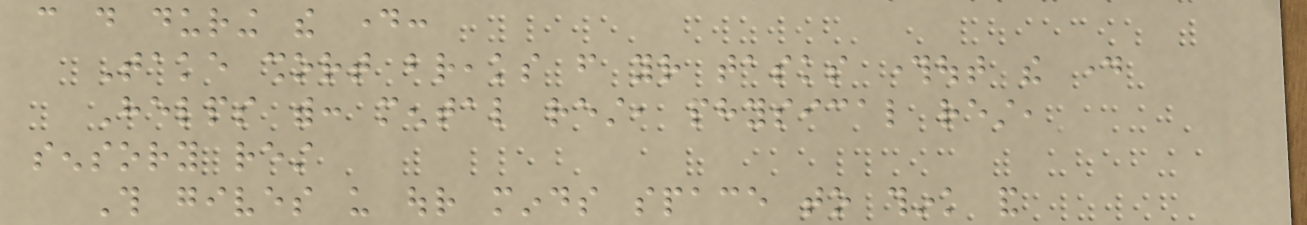can do during the day:
Take short breaks from your tasks throughout the day
Helps with: mental rest, physical rest,
sensory rest
This gives us our minds space to think and
